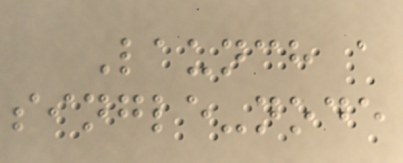Launch a
single-node
